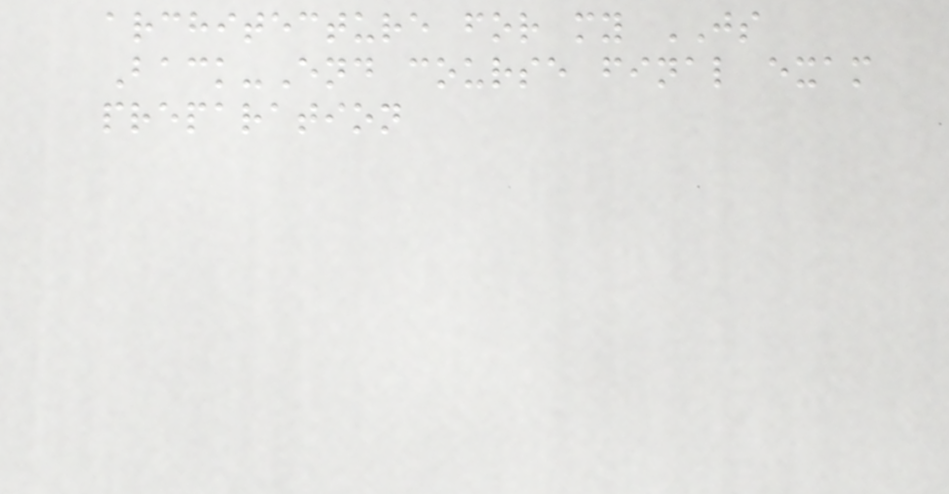architecture for my JS
Back-End course final exam
preparation
